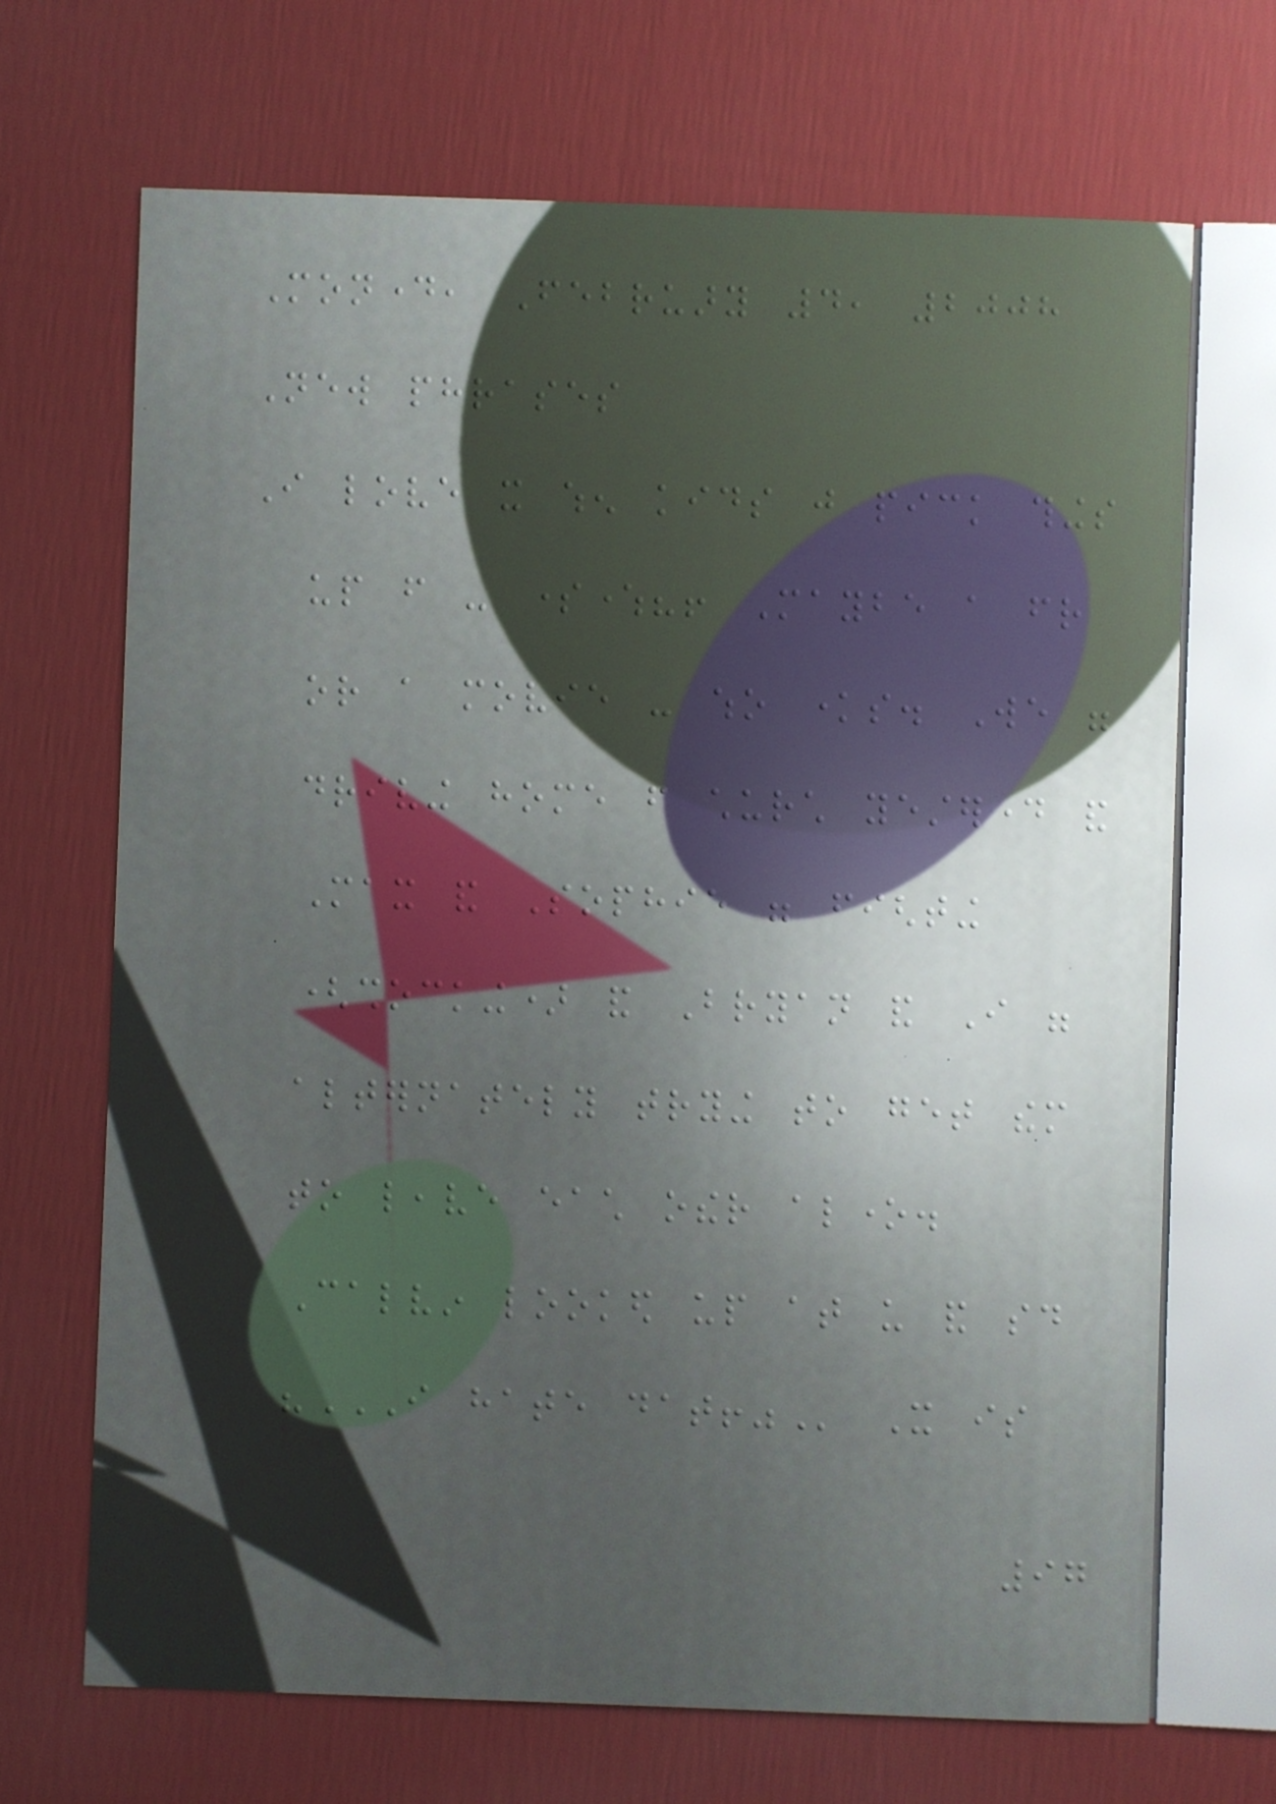Monday, February 4, 2008
New phrases
I love it when kids just pick things
up from - somewhere?! Maybe a friend
or a movie - who knows. We were
driving home from church yesterday and
Max and Sophie were fighting
(shocking) and Bryan and I were
alternately trying to get them
to leave each other alone.
Calvin looked up at us and said
"I HATE DAT!" It is
97
